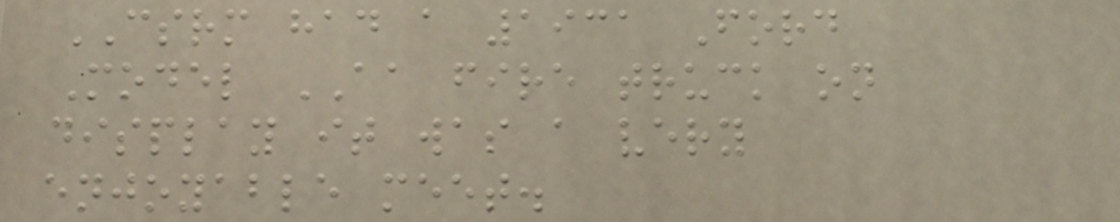CSRM had a 1931 Ford
Model AA fire truck on
display it was a very
enjoyable meet.
